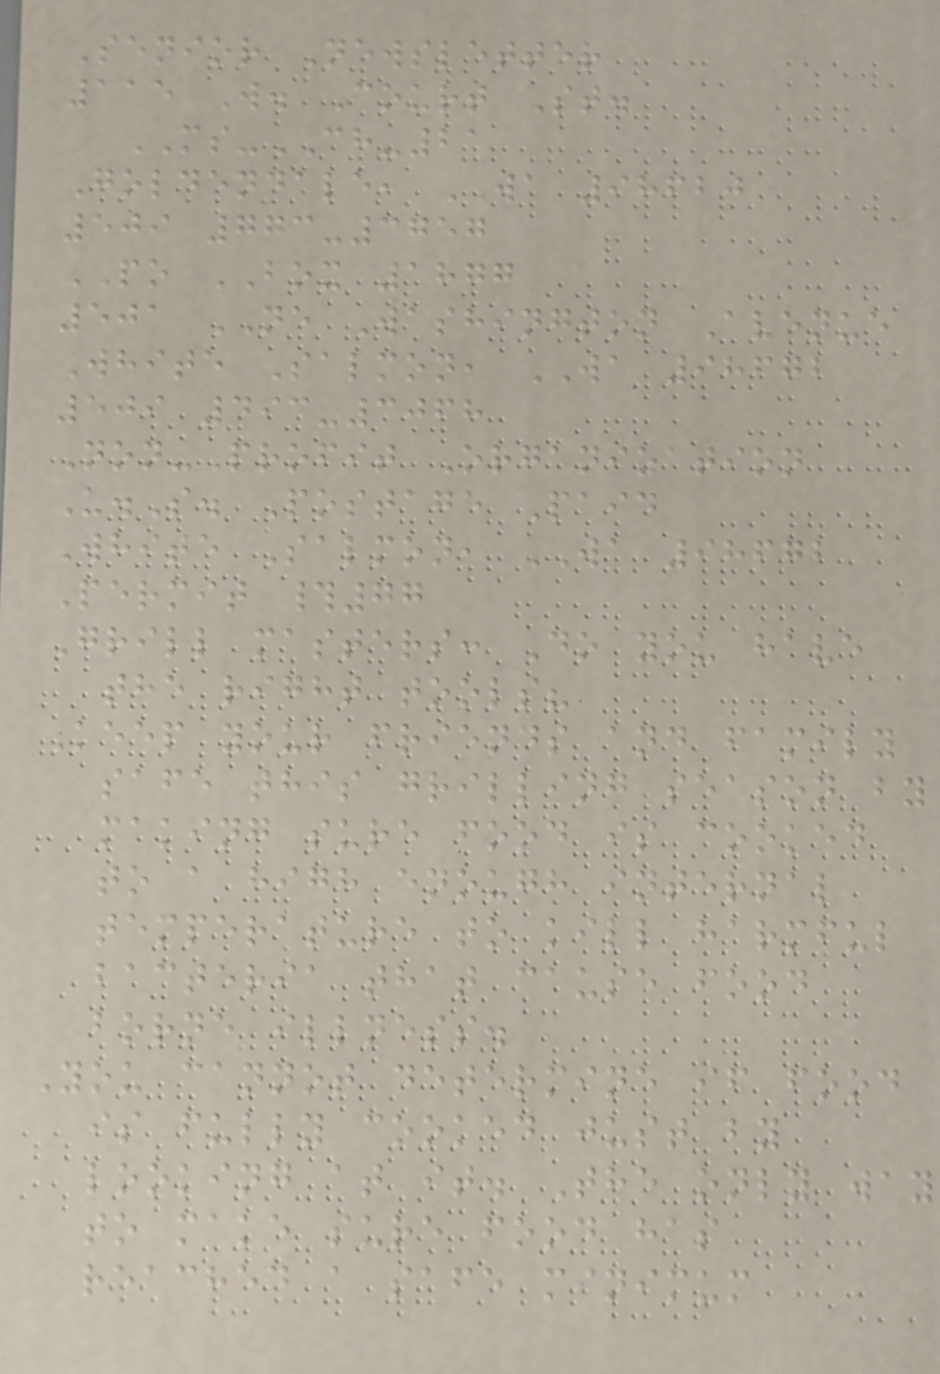Senior Newsletter
115 W. Court St.
MS-CH-21
Goldendale, WA 98620
509 773-3757
PO BOX 1877
501 NE Washington Avenue
White Salmon, WA 98672
509 493-3068
Non-Profit Organization
U.S. Postage Paid
White Salmon, WA 98672
Permit #77
Grill masters: Do you have
the right tools?
Keep your friends and family
safe this grilling season by
making sure food is cooked
to a high enough internal
temperature to kill harmful
bacteria that cause food
borne illness.
You cannot determine if food
is fully cooked just by
looking at it. The only way
to make sure food has
reached a safe minimum
